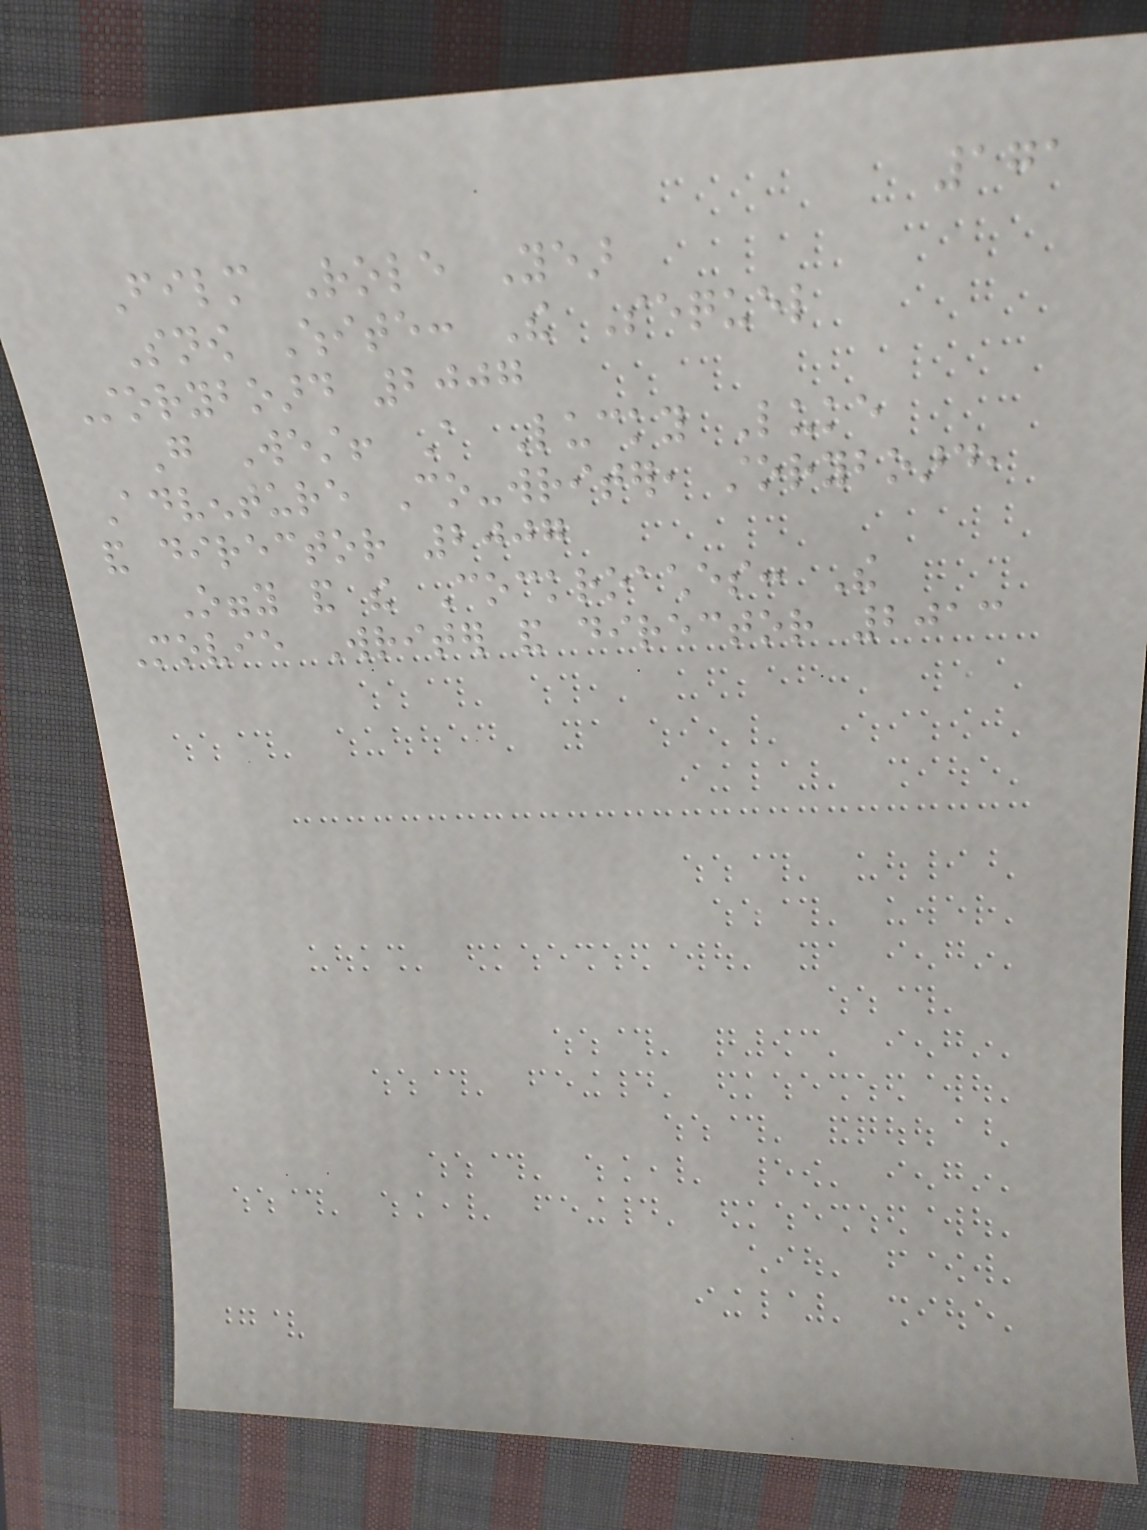171
Film Role Year
Snow White: The Sequel
Storyboard 2007
Go West! A Lucky Luke
Adventure Co-writer, storyboard,
and director 2007
Oggy and the Cockroaches: The
Movie Writer and director 2013
